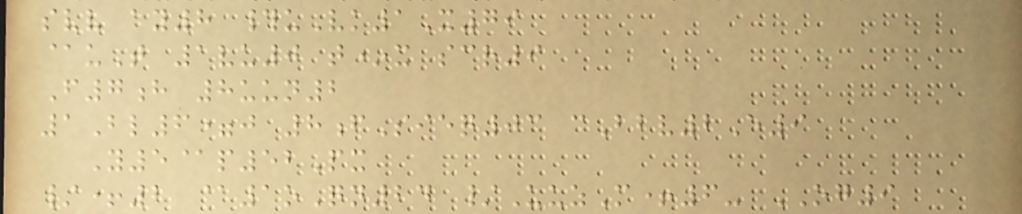svv ay8 #uVk1X79
@uT 1vu0 t*x scr9
F7h 8uun2
1Bl6=j 8fSieq03 cBbv2E9
Y5@p52Px
/+2 @1oQn24 /UuzM+6- OG9
